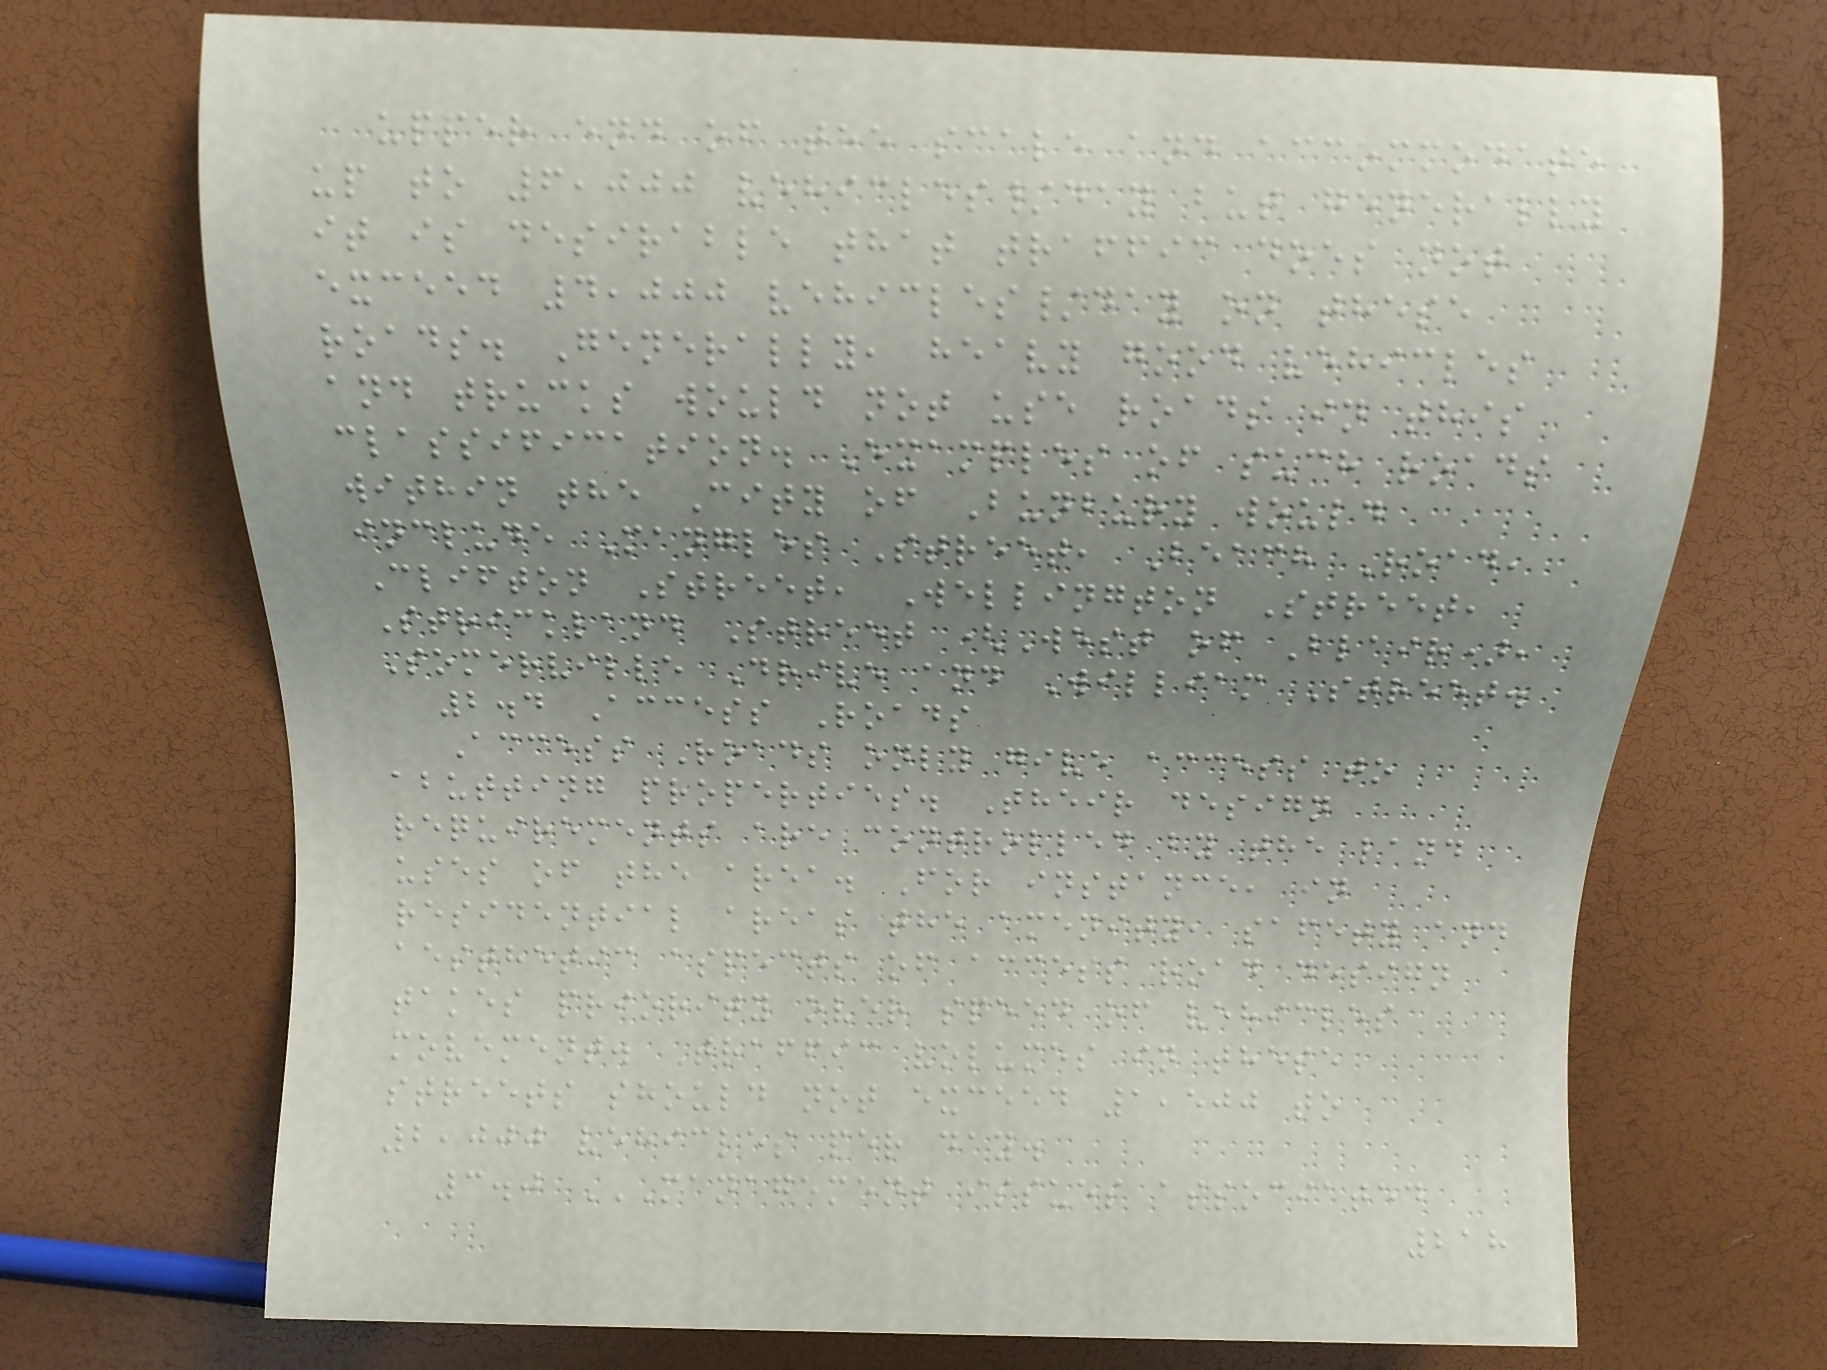upper end of the scale and accommodate
up to 6,000 vehicles/day but generally
it is desirable that traffic does not
exceed 4,000 vehicles/day on these
roads. Generally, heavy good vehicles
and trucks would not use roads in this
classification. Examples of such roads
within the City of Bunbury would
include Mangles Street, Beach Road,
Clifton Street, Wellington Street,
Strickland Street (West of Blair),
Somerville Drive and William Street.
2.4 Access Roads
Access Roads only give access to
abutting properties. Their design
requirements are controlled by the land
uses of the area. For instance, in
residential areas the amenity, safety and
aesthetic aspects of access road design
takes priority over speed of vehicles
movement. Traffic volumes in these
streets should not exceed 1,500 to
2,000 vehicles per day.
3.0 MANAGEMENT ISSUES ASSOCIATED
218
